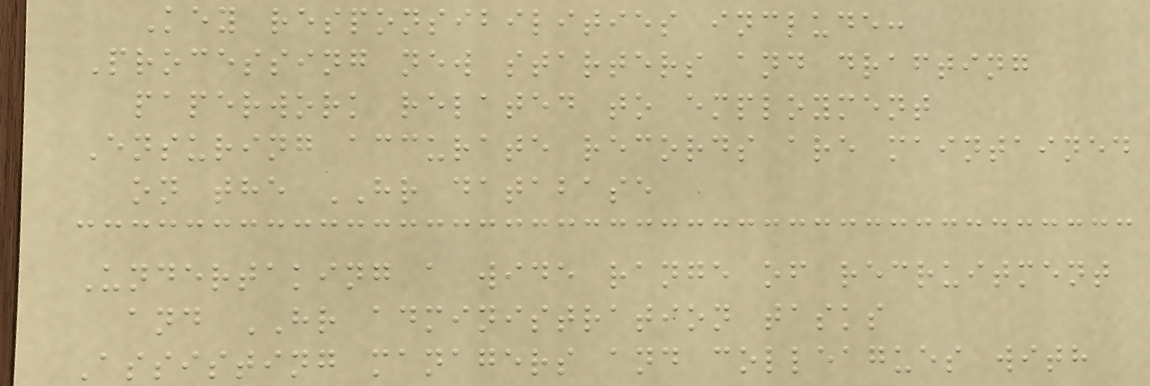Key responsibilities include:
Processing new starters and drafting
paperwork related to employment
Ensuring accurate records are maintained
on the HR database
Undertaking a wide range of recruitment
and HR administration tasks
Assisting managers and colleagues with
